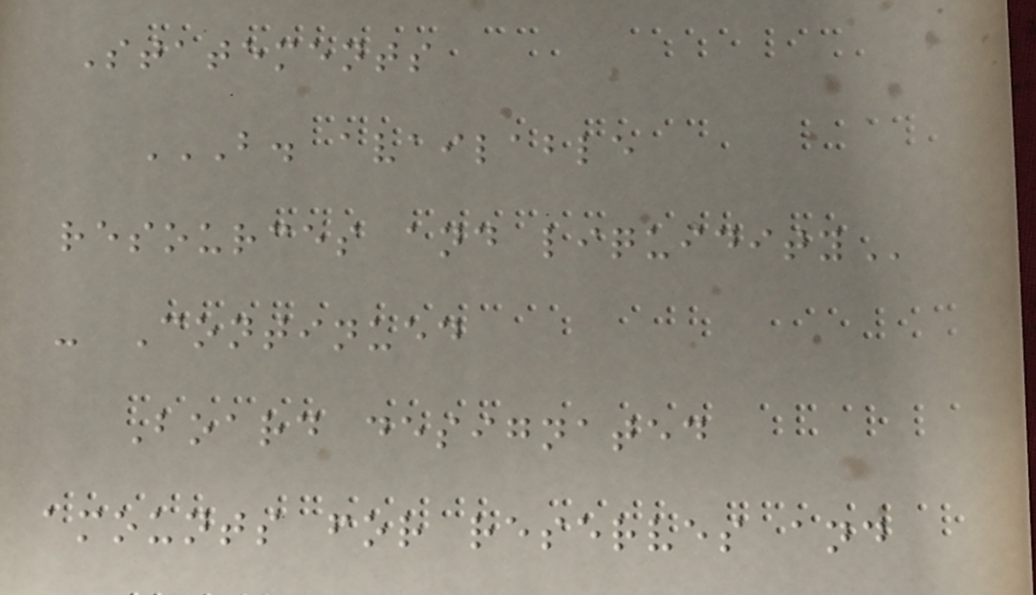Statements
B. AVAILABLE
RESOURCES AND LIQUIDITY
- Continued
Board designated
amounts for reserves and
